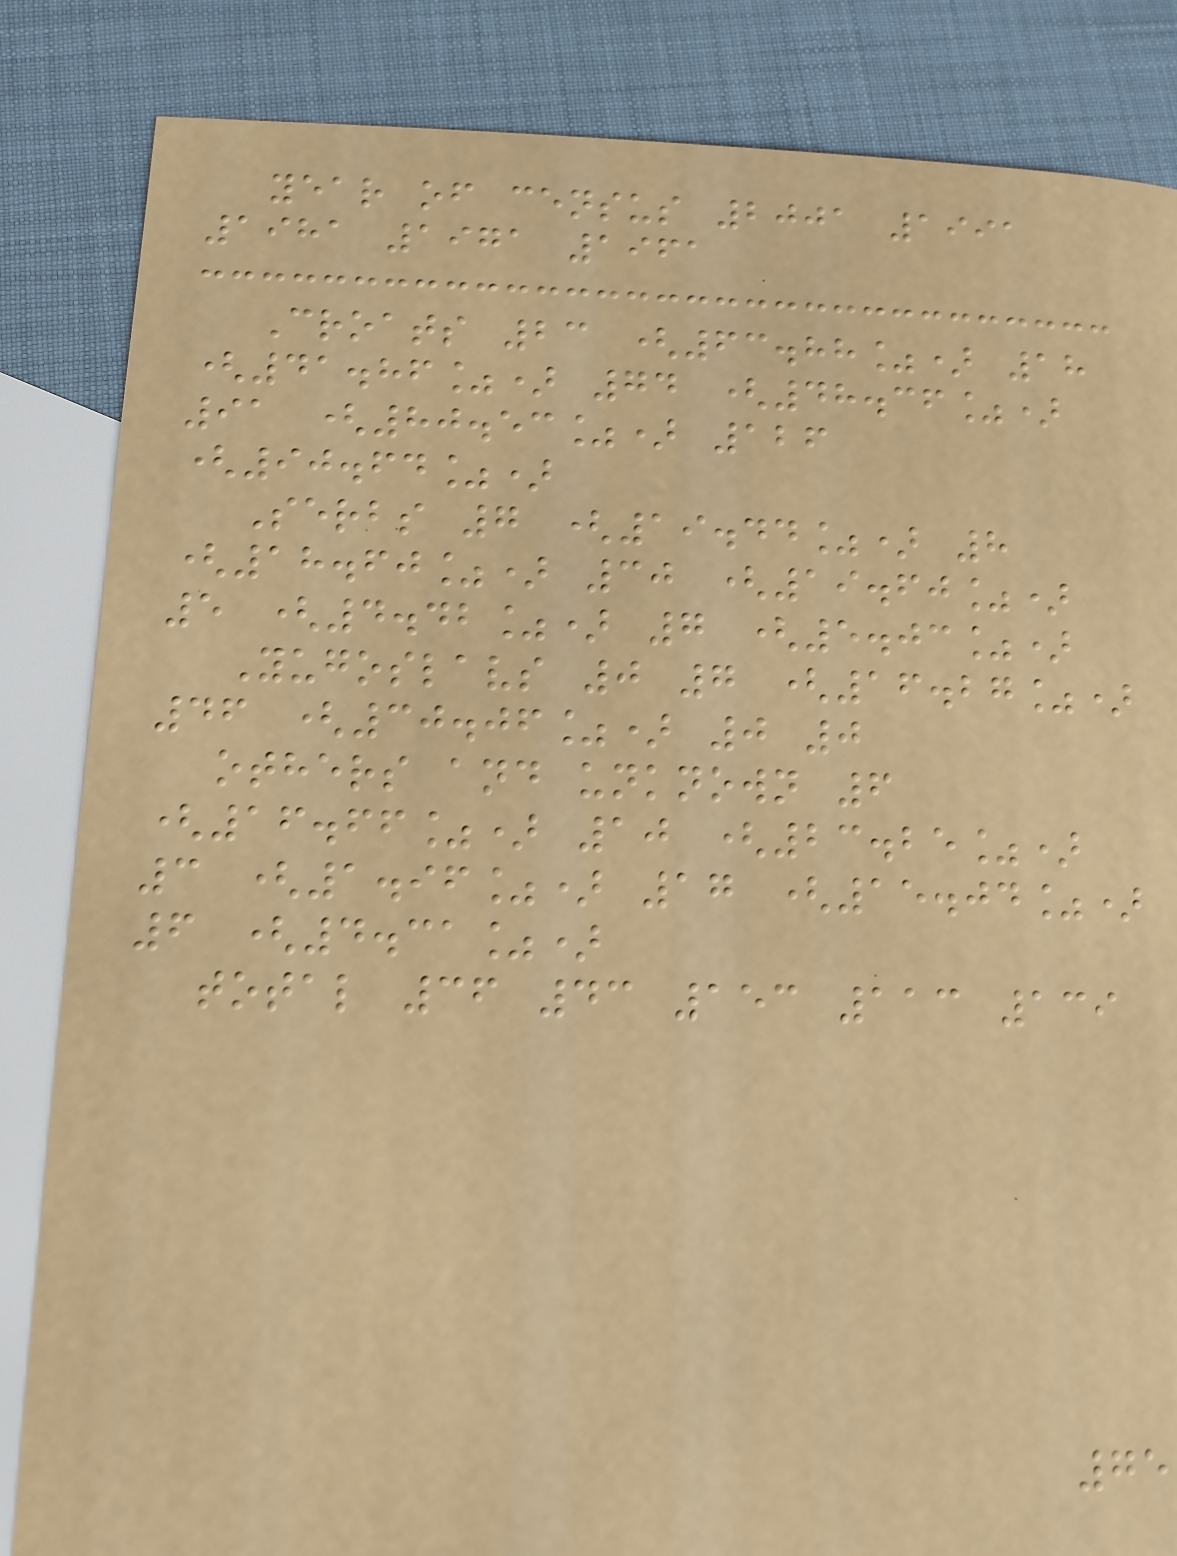year of census 2001 1991
1981 1971 1961
Croats 23 (63.88%) 18
(41.86%) 74 (48.36%)
91 (80.53%) 126
(90.64%)
Serbs 7 (19.44%) 8
(18.60%) 30 (19.60%)
5 (4.42%) 7 (5.03%)
Yugoslavs 0 7 (16.27%)
46 (30.06%) 0 0
others and unknown 6
(16.66%) 10 (23.25%)
3 (1.96%) 17 (15.04%)
6 (4.31%)
total 36 43 153 113 139
75
